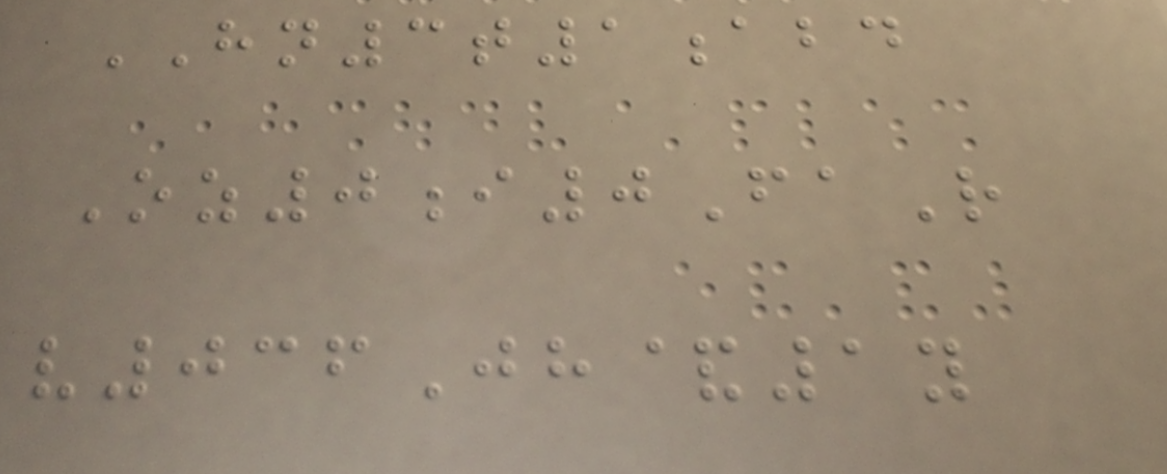HN3t1abd
Oz0i0FaR
v036Jh&1y
